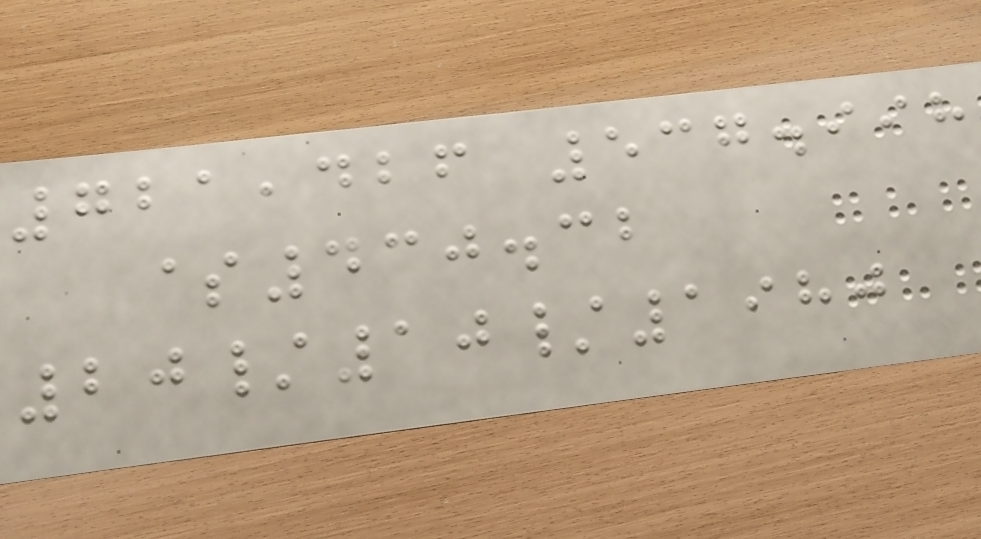721,426 537.998
$430.32
20/10/1980
